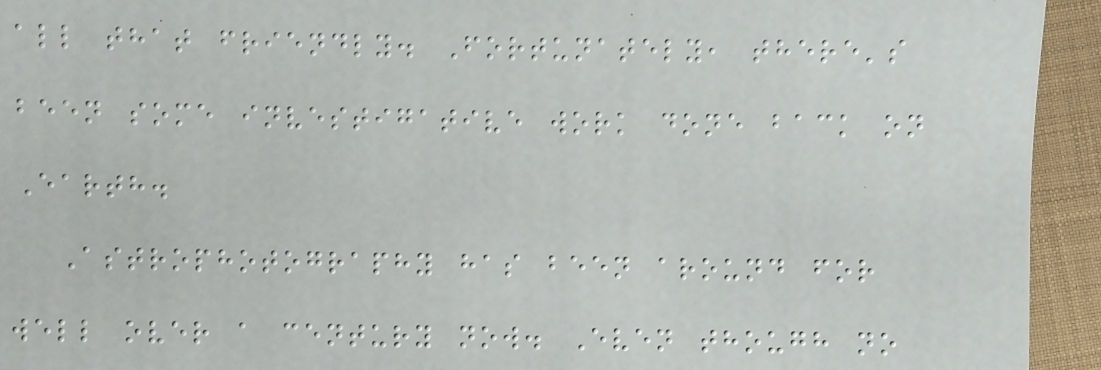all that friendly. Fortunately, there's
been some investigative work done back on
Earth.
Astrophotography has been around for
well over a century now. Even though no
